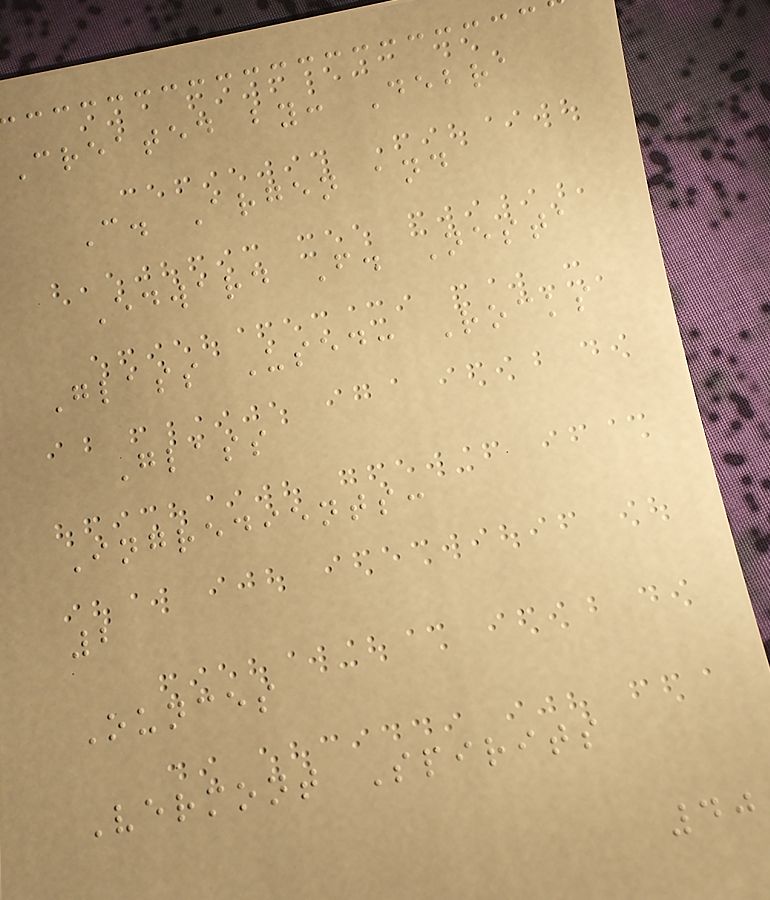Created by: Debra
C. Argen and
Edward F. Nesta
Glass Used: Rocks
Glass
Ingredients:
2
Ounces
Vermont Spirits
40
